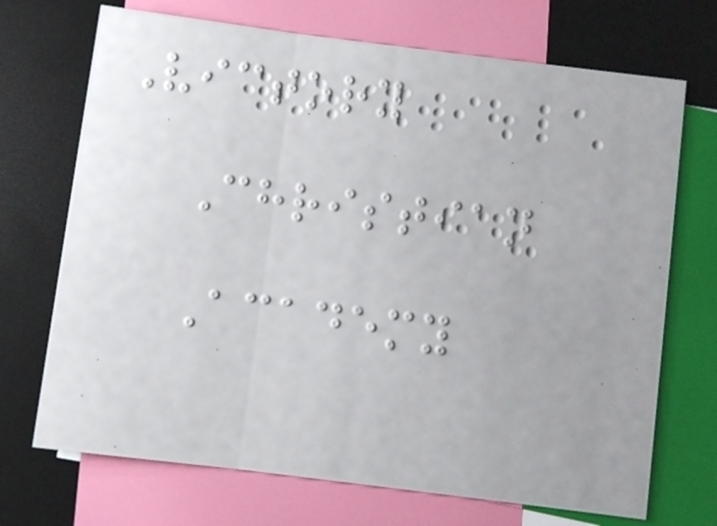Victory
Christian
Academy
